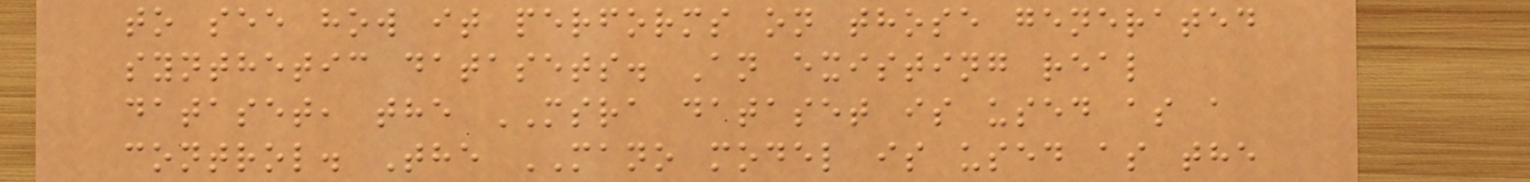to see how it performs on those generated
synthetic datasets. An existing real
dataset, the MSRA dataset is used as a
control. The MANO model is used as the
